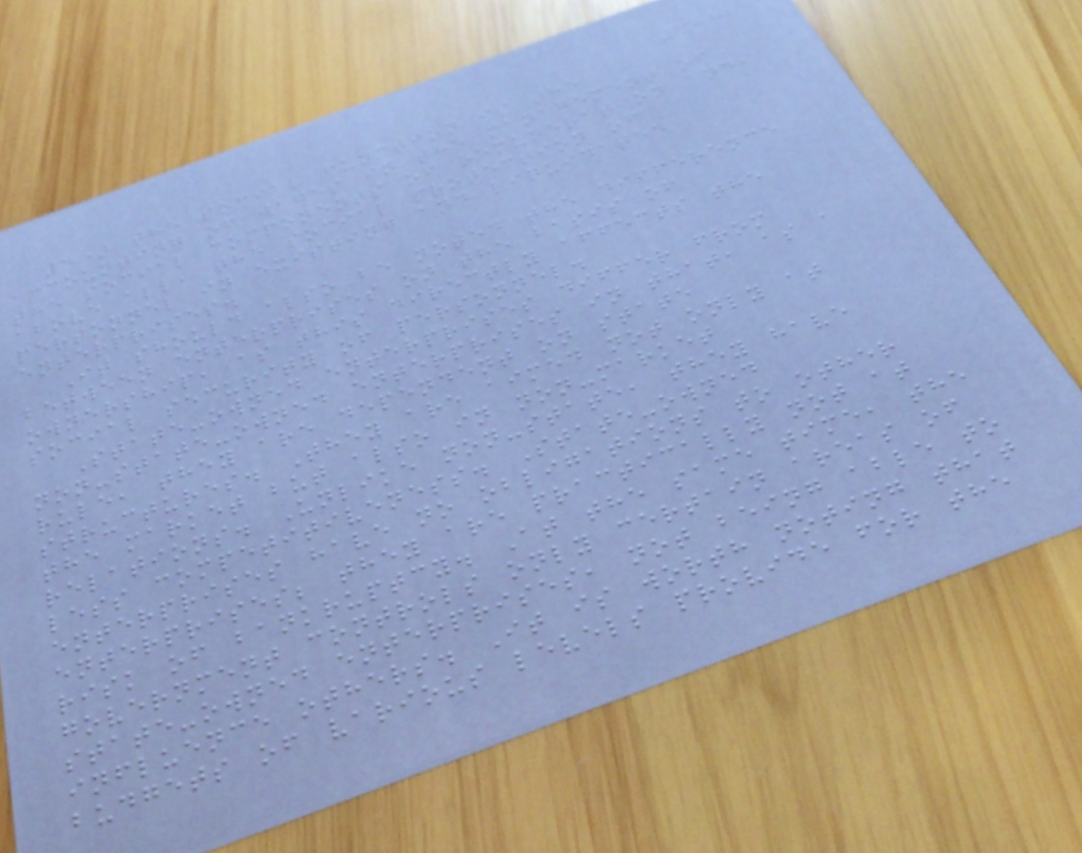128
4) the social function is the
accounting of wages in the management of
the social components of remuneration and,
above all, the social protection of
personnel in existing and liquidated
enterprises.
It should also be noted the difference
between enterprises on the basis of
ownership, as this directly affects the
social security of personnel.
State-owned enterprises differ from
non-state-owned enterprises in that, as a
rule, they are dependent on state
structures. They are aimed not only at
the market but also in non-market
relations. Unlike non-state, they have
less competitiveness. State-owned
enterprises have no obligations to other
enterprises; they are practically not at
risk of bankruptcy. At the same time, the
government controls only certain areas of
state-owned enterprises, not being able to
influence others. It is worth noting that
budgets of various levels provide for the
